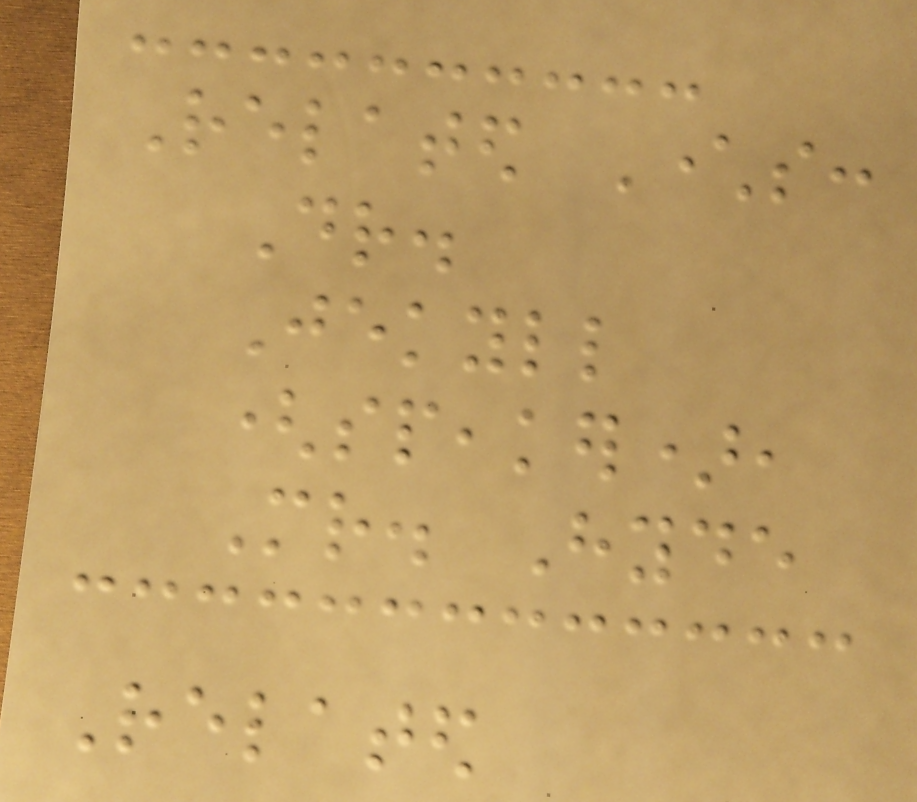Related Characters:
Dr.
Jekyll
(speaker),
Mr. Hyde
Related
